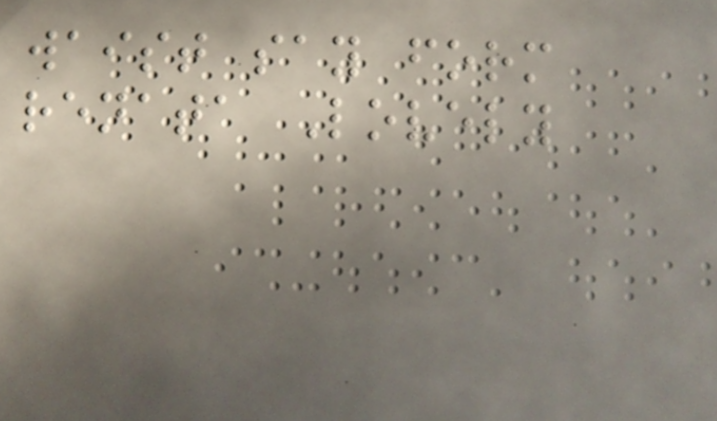waist say form
renata Lovely
